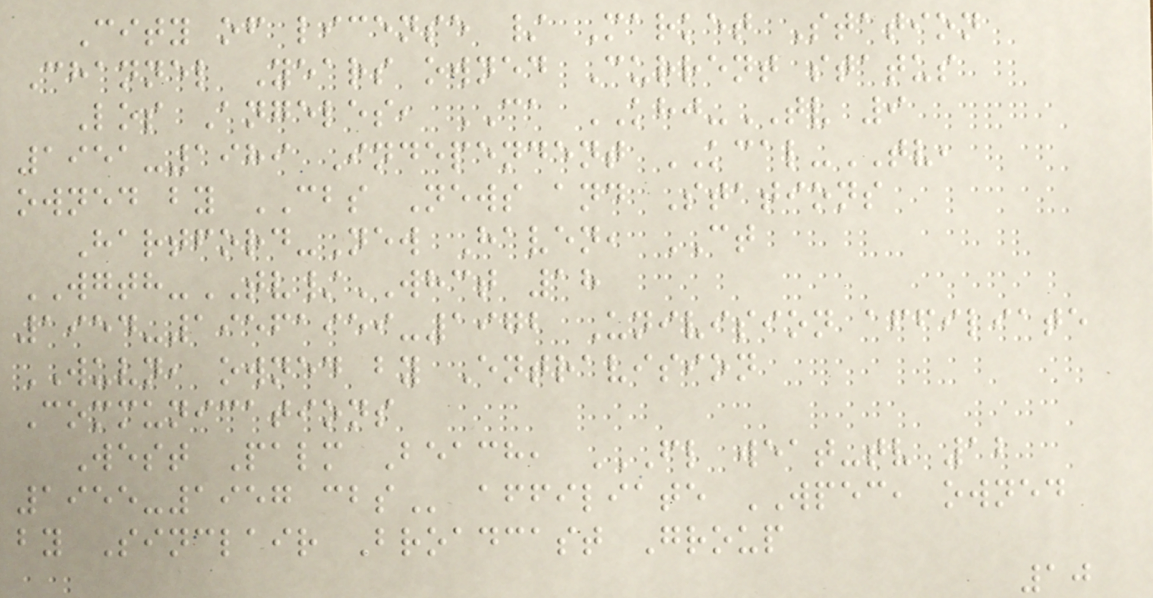City of license / Market Station
Channel Years owned Current status
Los Angeles, CA KHJ-TV 9
1951-1989 Independent KCAL-TV,
owned by CBS News and Stations
Hartford-New Haven, CT
WGTH-TV/WHCT 18
1954-19561959-1972 Univision affiliate
WUVN, owned by Entravision
Communications
West Palm Beach, FL WEAT-TV 12
1955-1957 CBS affiliate WPEC, owned
by Sinclair Broadcast Group
10
